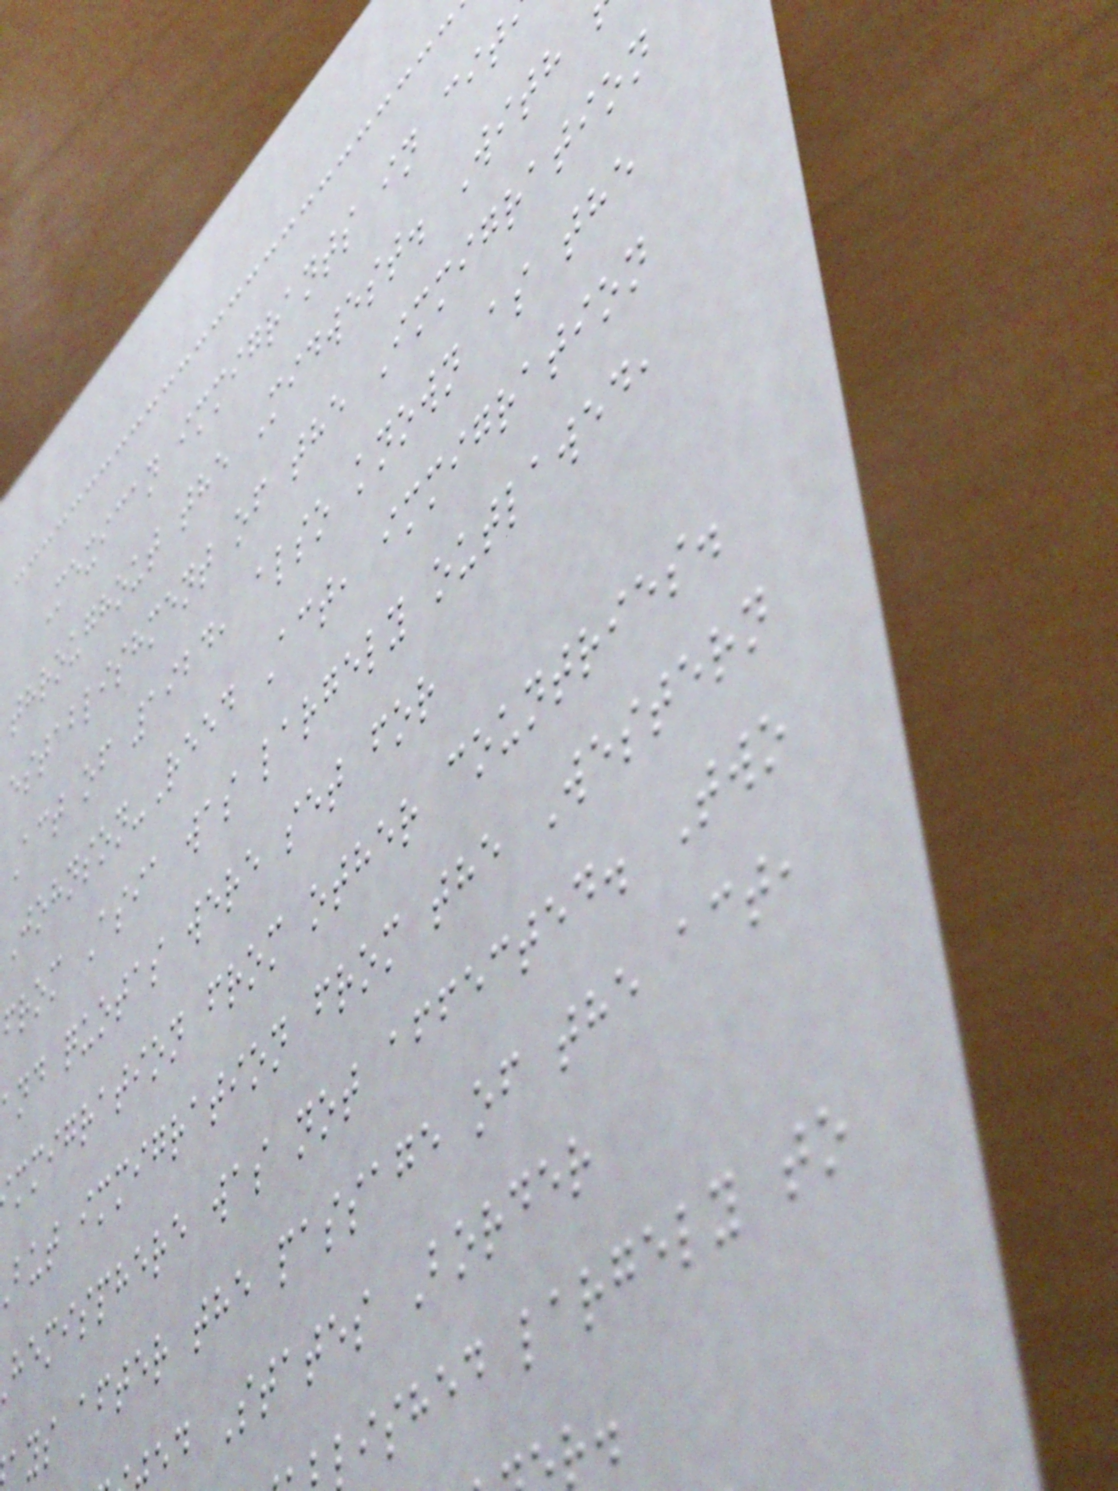Mexican immigrants in cit
throughout the Midwest. With
establishment of the Immigration
Act of 1924, also known as the
Johnson-Reed Act, immigration
from Asia was largely outlawed,
and quotas were set for
mmigration from other countries.
but immigration from the Western
hemisphere was not affected. Two
ys after the passage of the act,
d States Border
lished largely to
